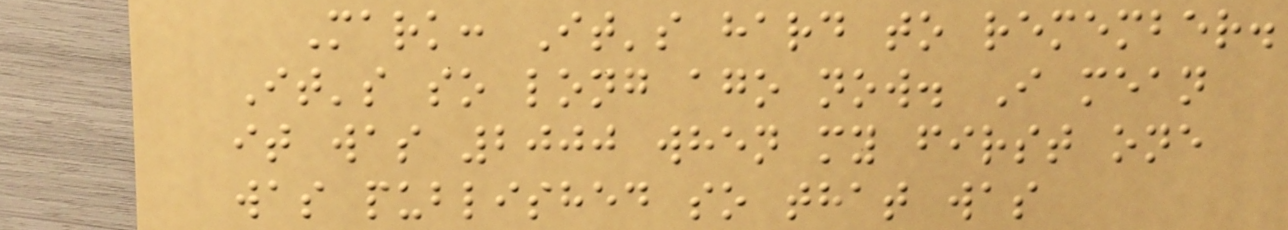Mark: It's hard to remember.
It's so long ago now. I mean
it was 2000 when my first one
was published so that was
